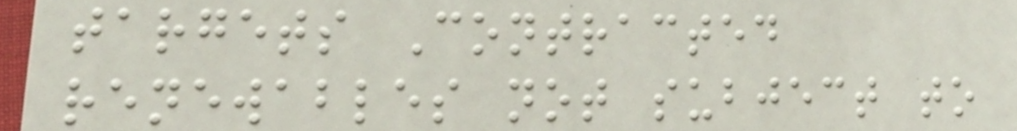targets Contracted
renewables not subject to
